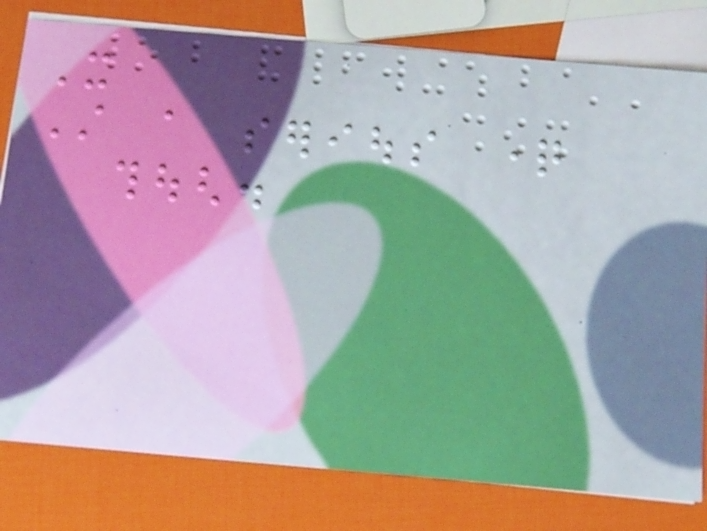It
Still a serious question
though.
